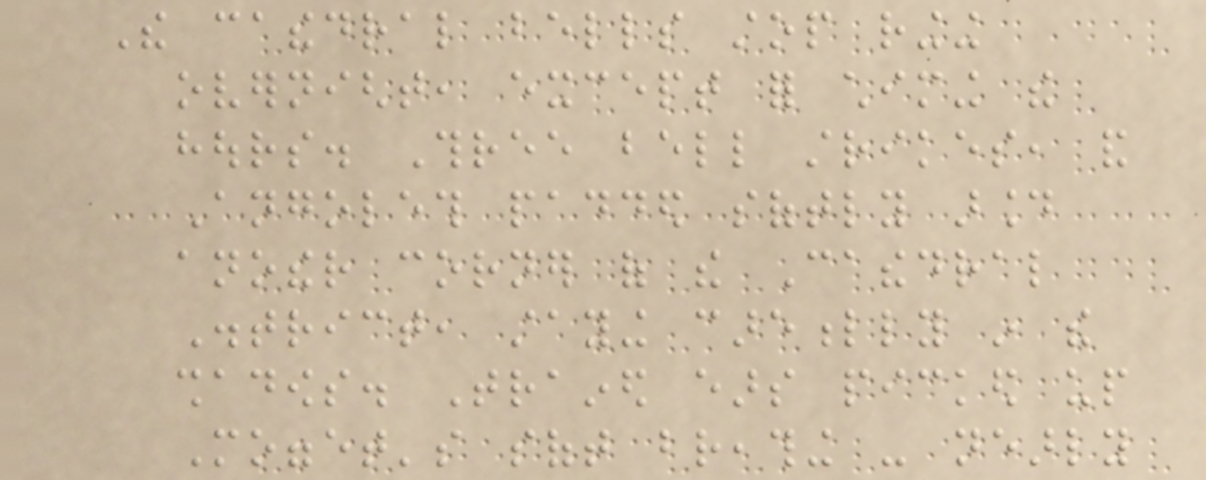The cathedral bells stop ringing
overnight, except for chiming the
hours. Three bell strikes, and
Angoleth padded softly around
another corner of the Cathedral
District, staying carefully in the
shadows. Trained ears picked up
Mogget's soft breathing - nearly
